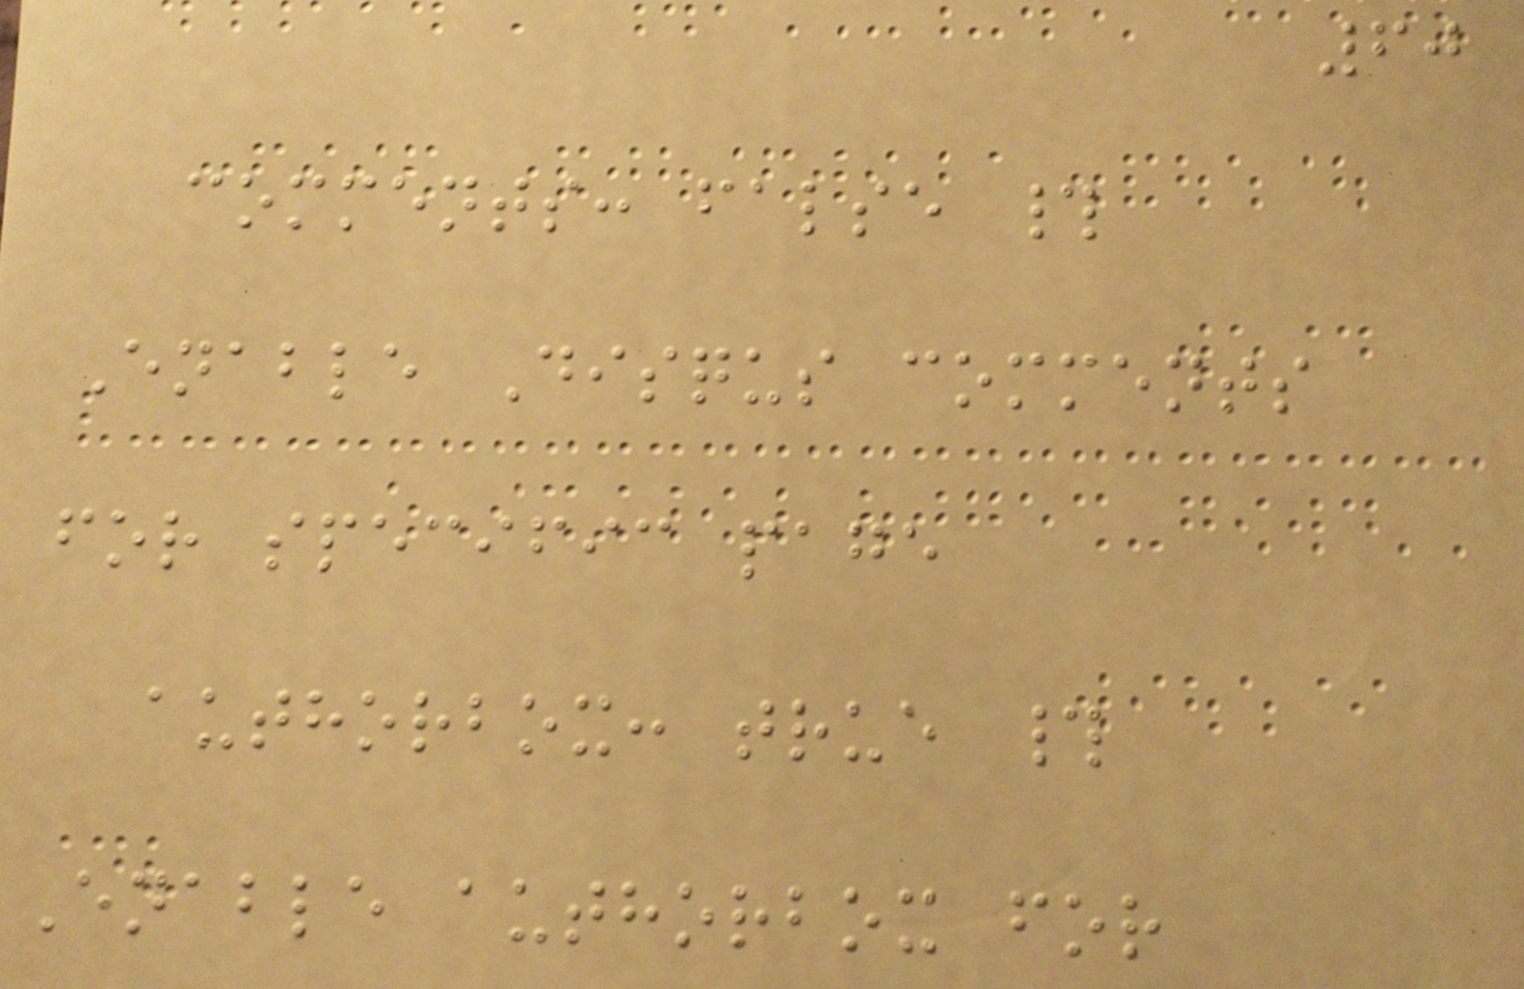60
comments: false #
Enable Disqus comments
for specific page
authorbox: true #
Enable authorbox for
